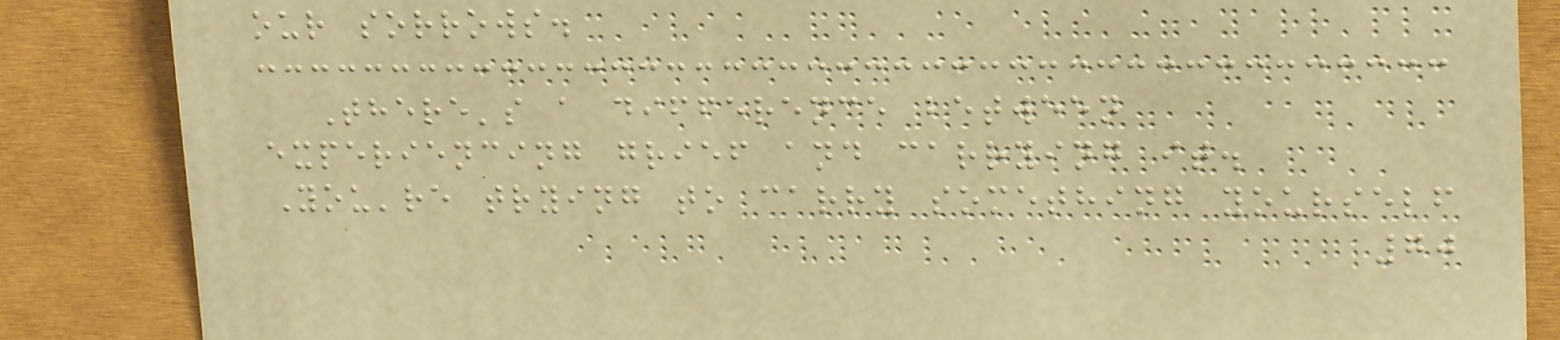our sorrows.
There's a difference between
experiencing grief and carrying it.
You're trying to carry something yourself
70
